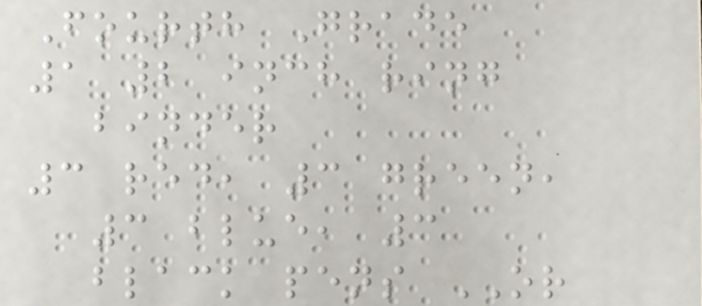Fourth Grade
1 2 inch ring
binder
3 red, 3 green,
3 blue, 3
black pens OR
